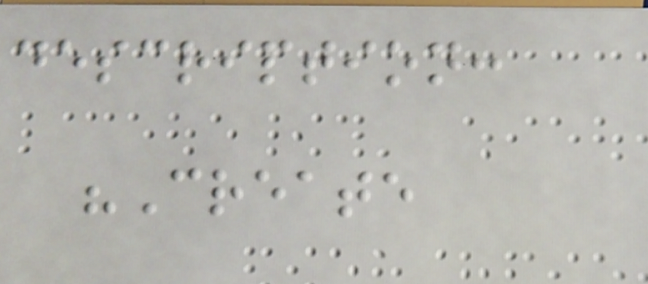description:
"Create
